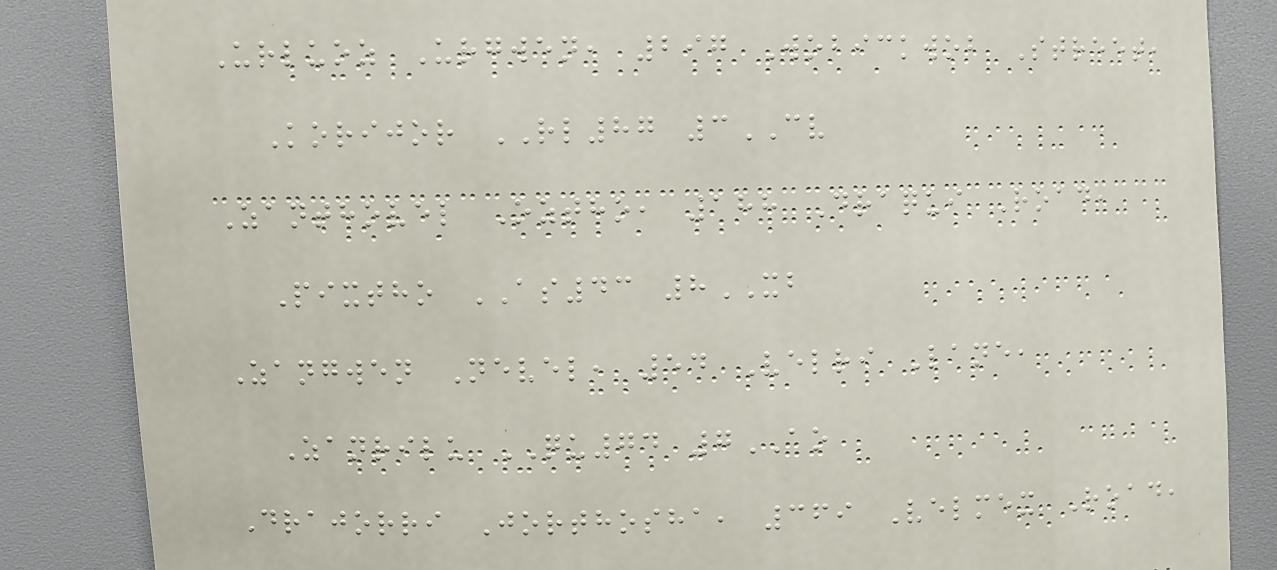Urluoz Urgwen, 297 Wobickwob Street,
Korijor RL87 3CV
Zanthovel Oztho, 188 Draqui Road,
Pixtho AS43 8XB
Zangwen Nevel, 54 Velri Lane,
Zanrilu QU74 7AO
Drajorri Jorthosha, 369 Velmex Road,
